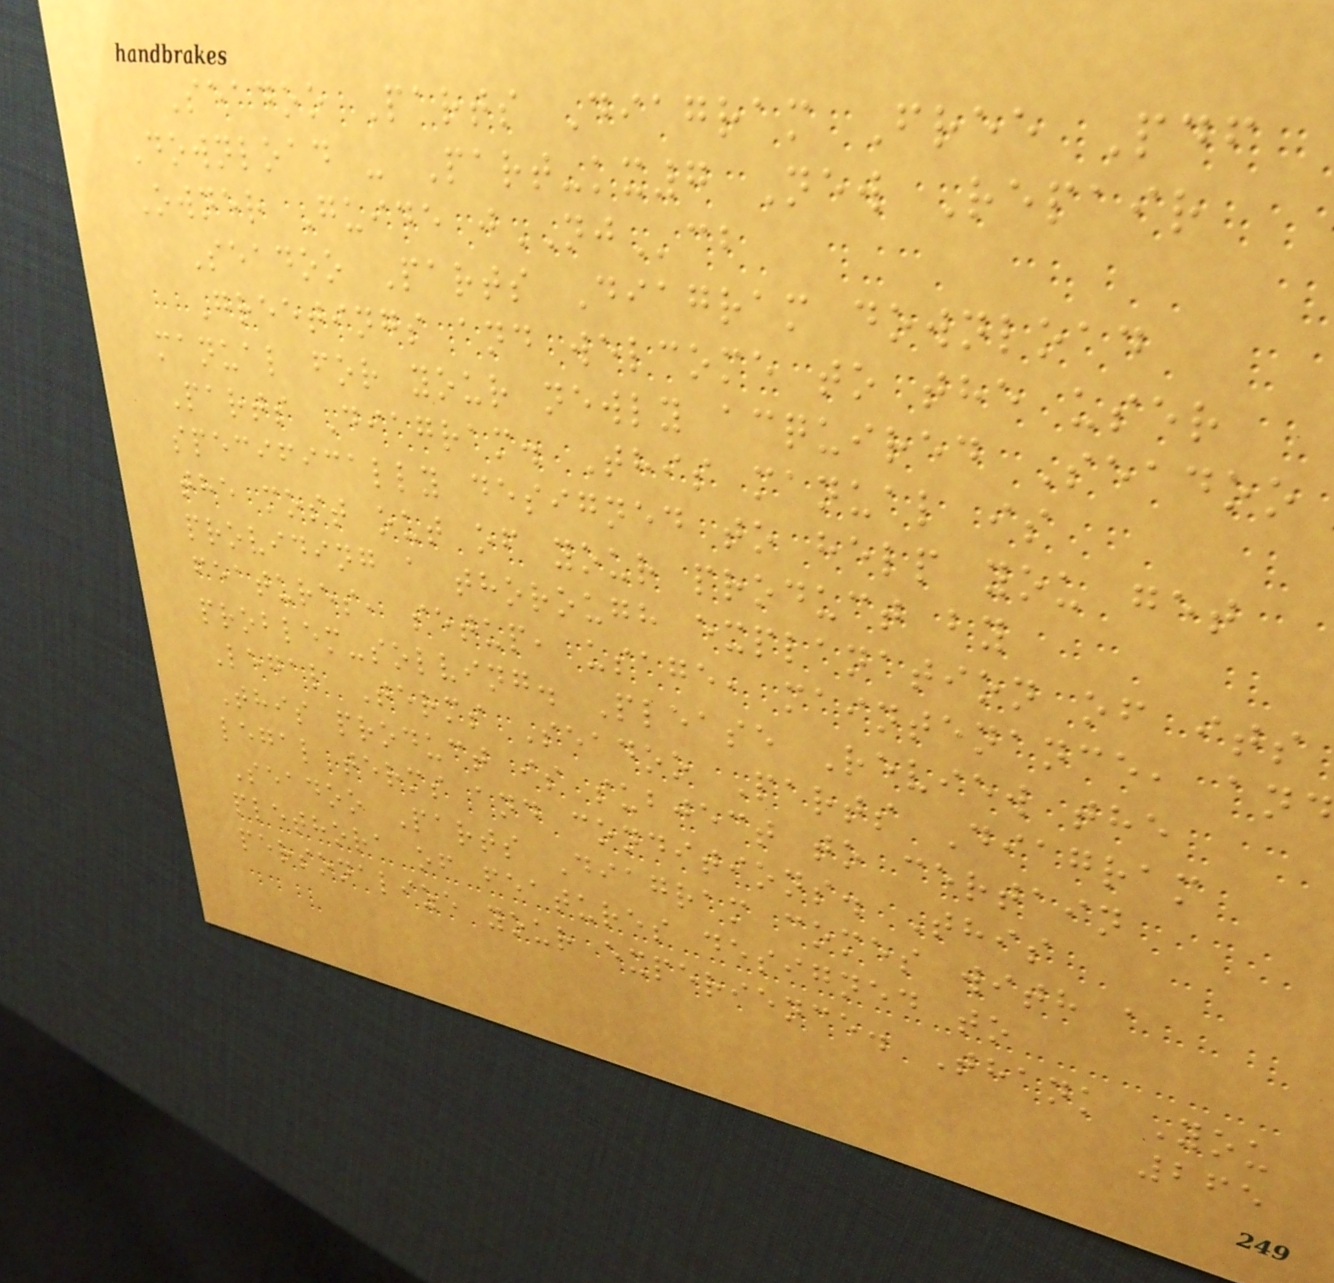Seadoo Parts Diagram Free Pdf
Download - Part-kx7 New Repair
Owner Guide jNJcb
Seadoo Parts Diagram download
Greetings and welcome to the user
manual for your newly acquired Seadoo
Parts Diagram. This manual is
specifically designed to help you get
the most out of your product by
providing a thorough explanation of its
features, setup, usage, maintenance, and
problem-solving. Please Review the
Legal Terms Seadoo Parts Diagram
This product is subject to certain
legal terms and conditions. This
Seadoo Parts Diagram comes with a
plethora of features designed to
personalize your experience. Thank You
265
